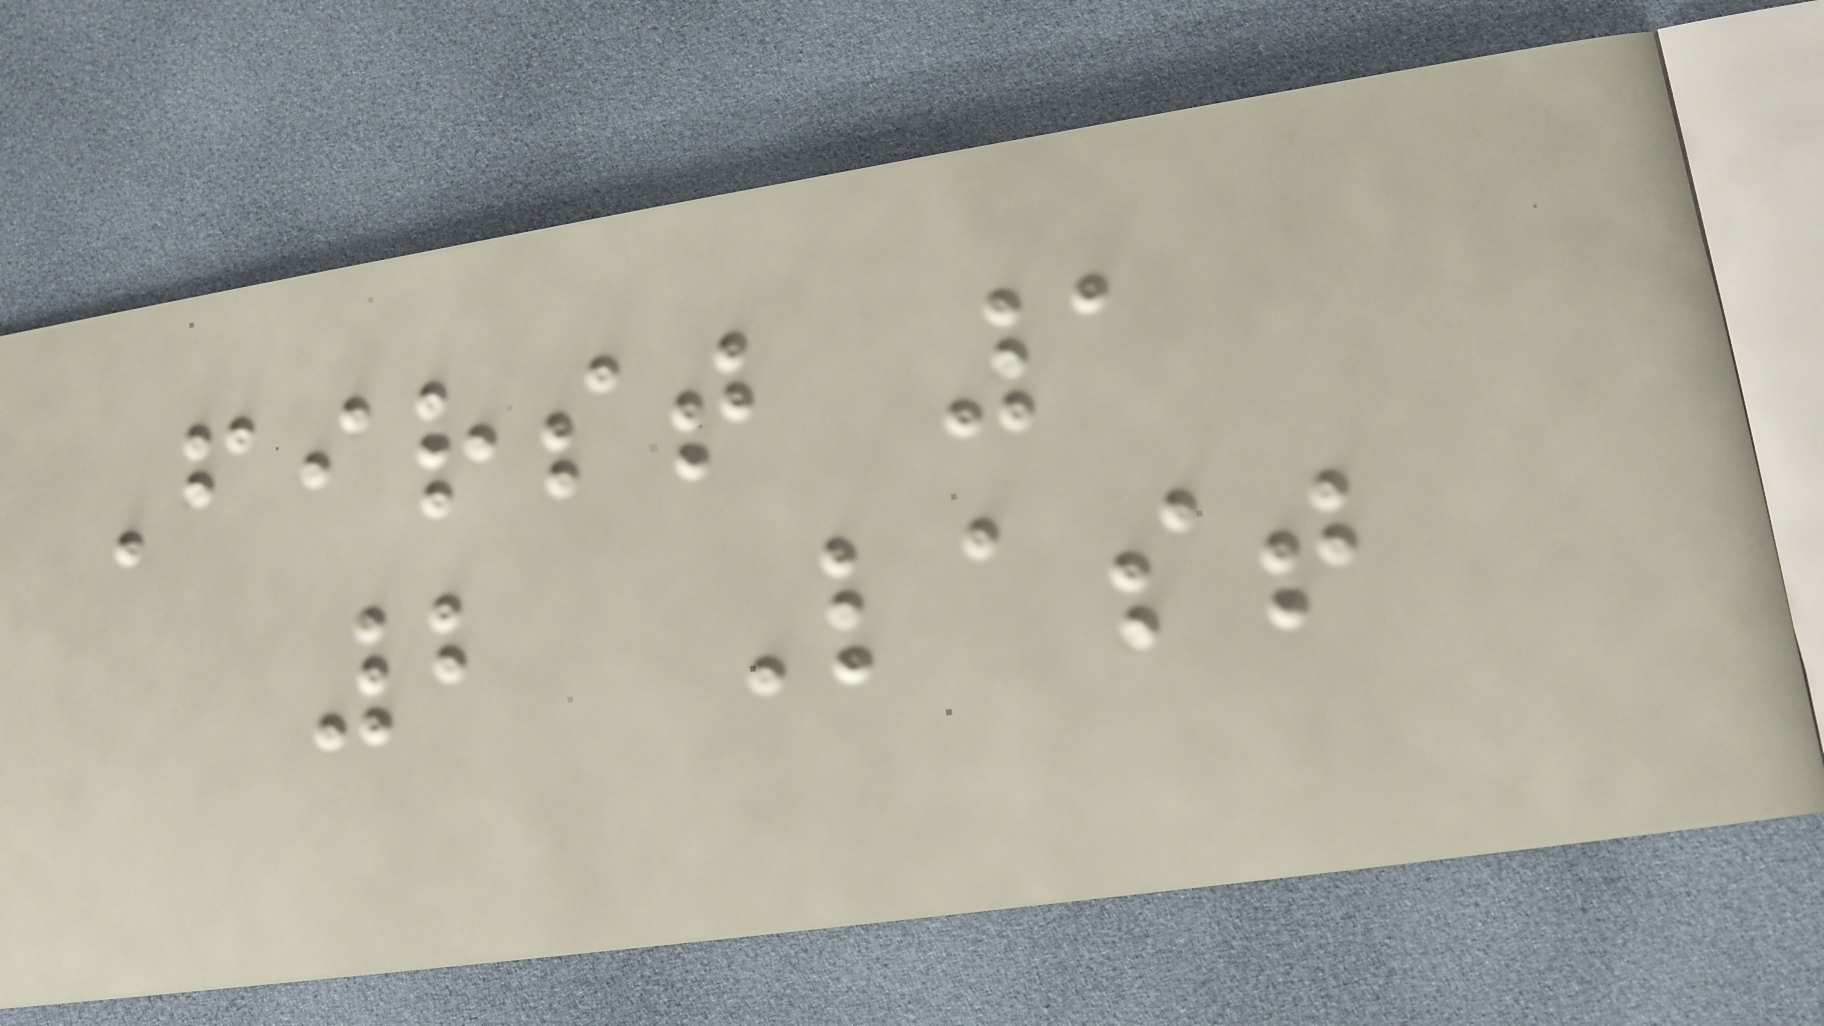First 1
2 Last
